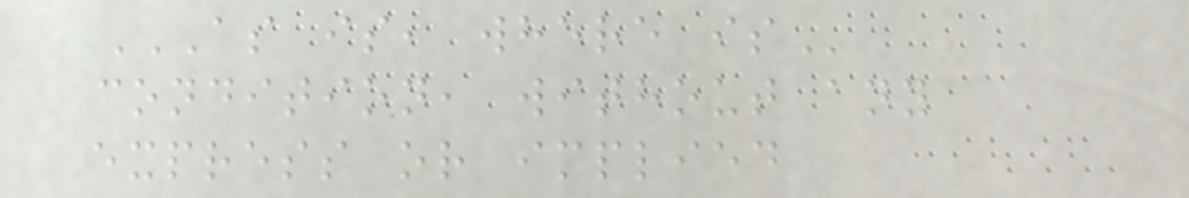AS IS, WHERE IS
condition, without any
express or implied
